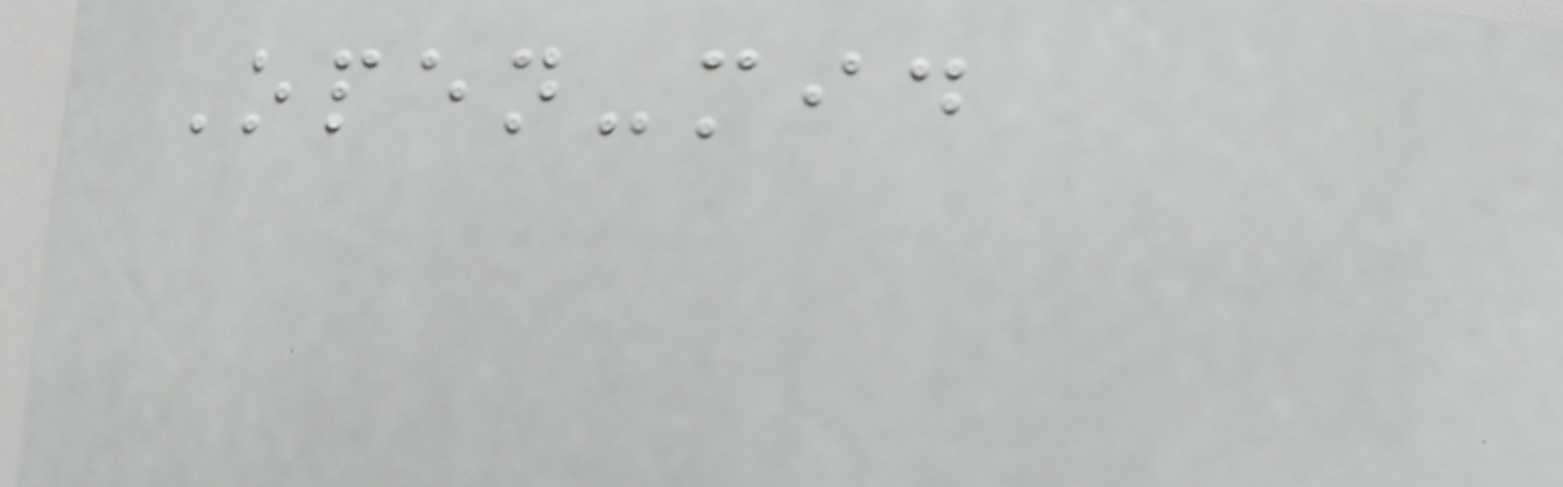Open-mid
